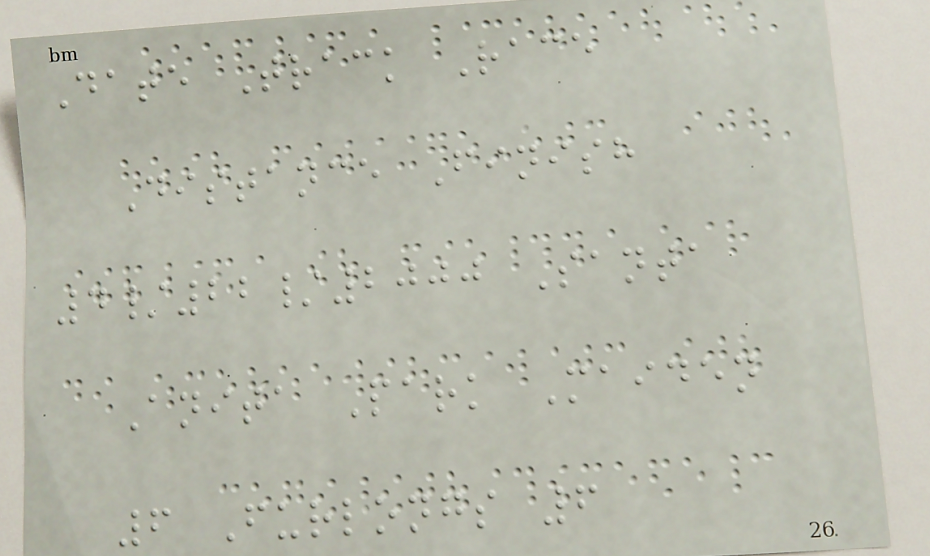Date Track Race
Distance Finish
4/22/2000 Santa
Anita Park Maiden
6 Furlongs 6
